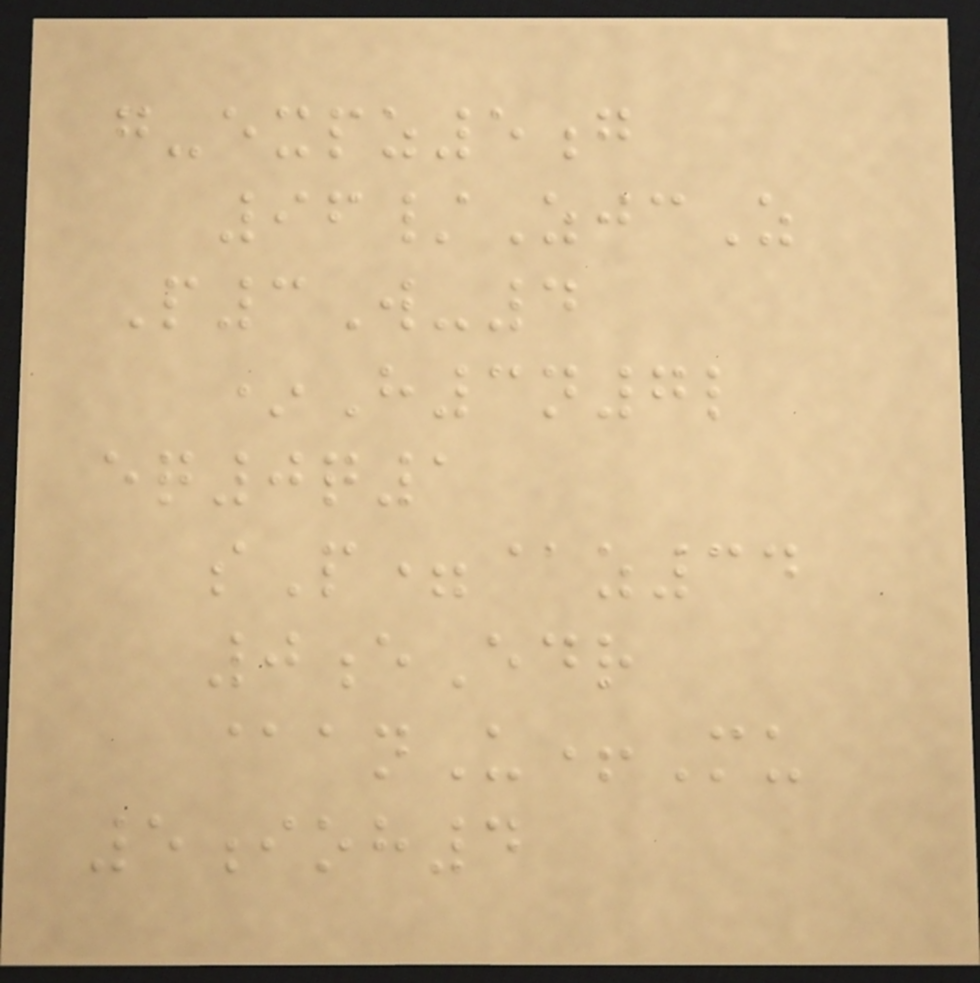g-expz5g
96/ZjcZ
P3W-4
*H3n7l
eq0q1
sP=@z34
0eEdr
@anU+Mu
5ioh4
